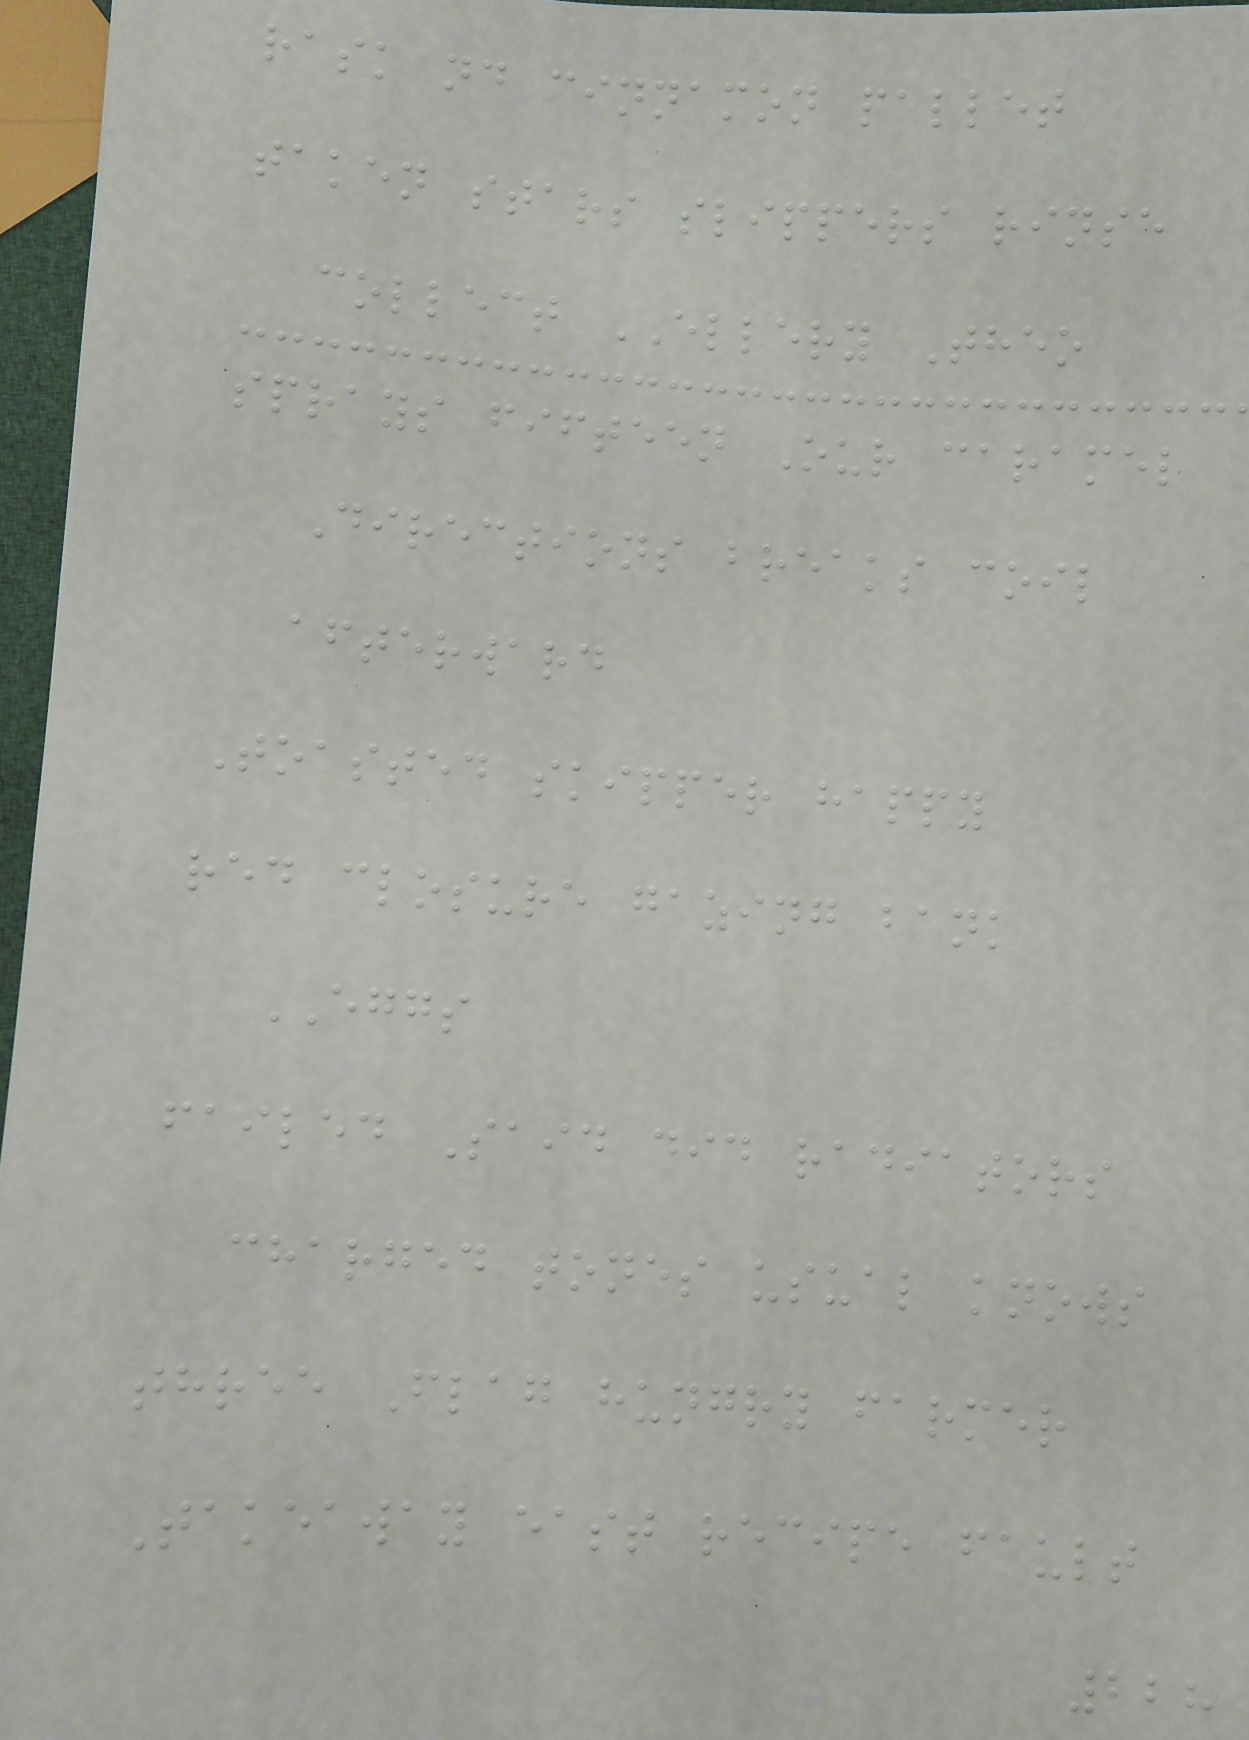rask nd cinnamon pallet
taken stars slippers rinse
collect ELLERY Theo
sprays fifteen Our caramel
Directions breaks coil
afterward
Toasted skipper happy
red closure gazing bank
EGGS
failed Said did radiators
charged tones usual knows
three Flag hungry farmer
Takeaway east recipe fault
228
